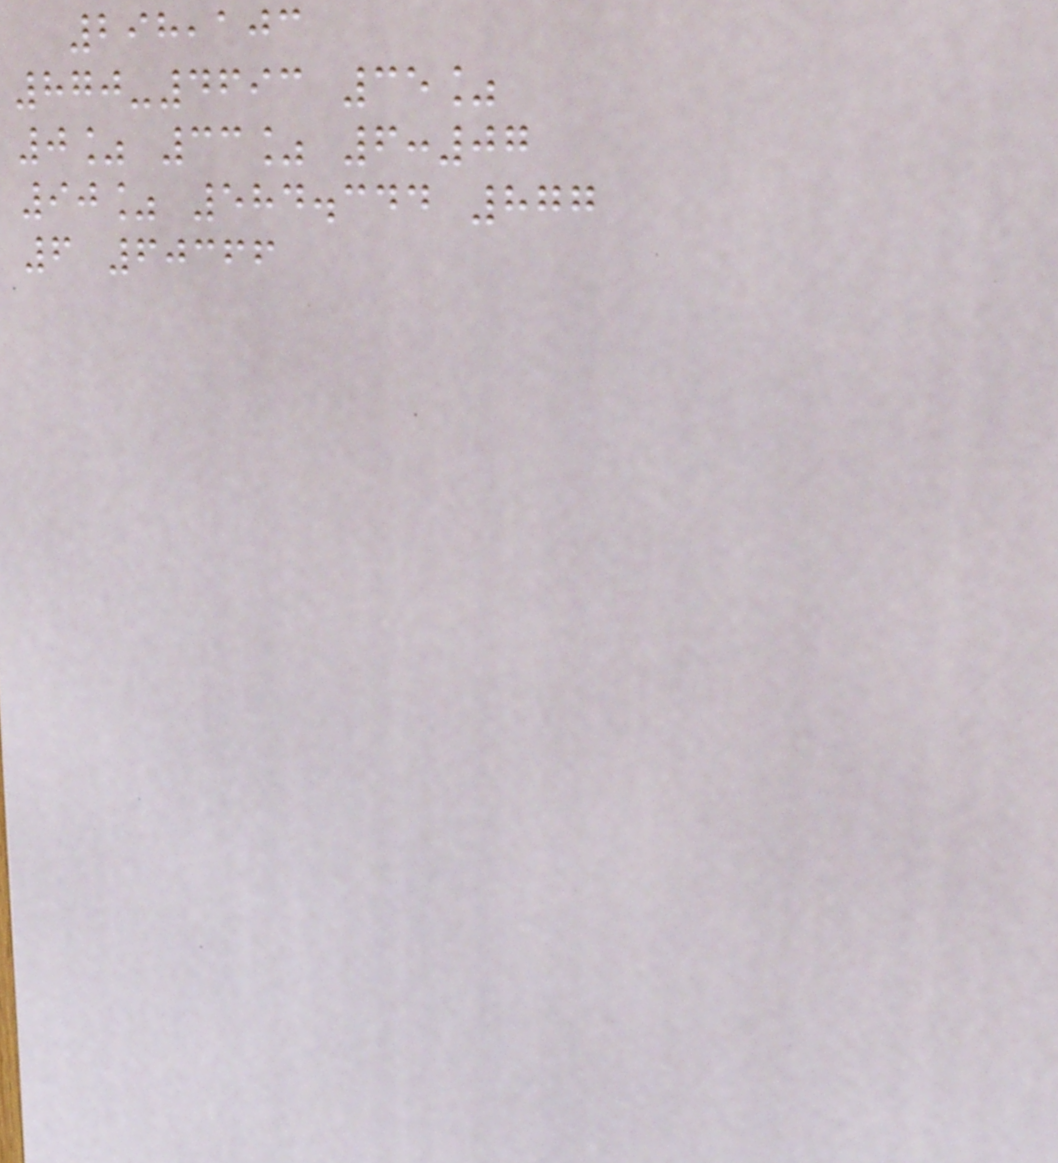298,103
870-4693 35%
0% 33% 6:07
90% 584.344 877
6 60366
